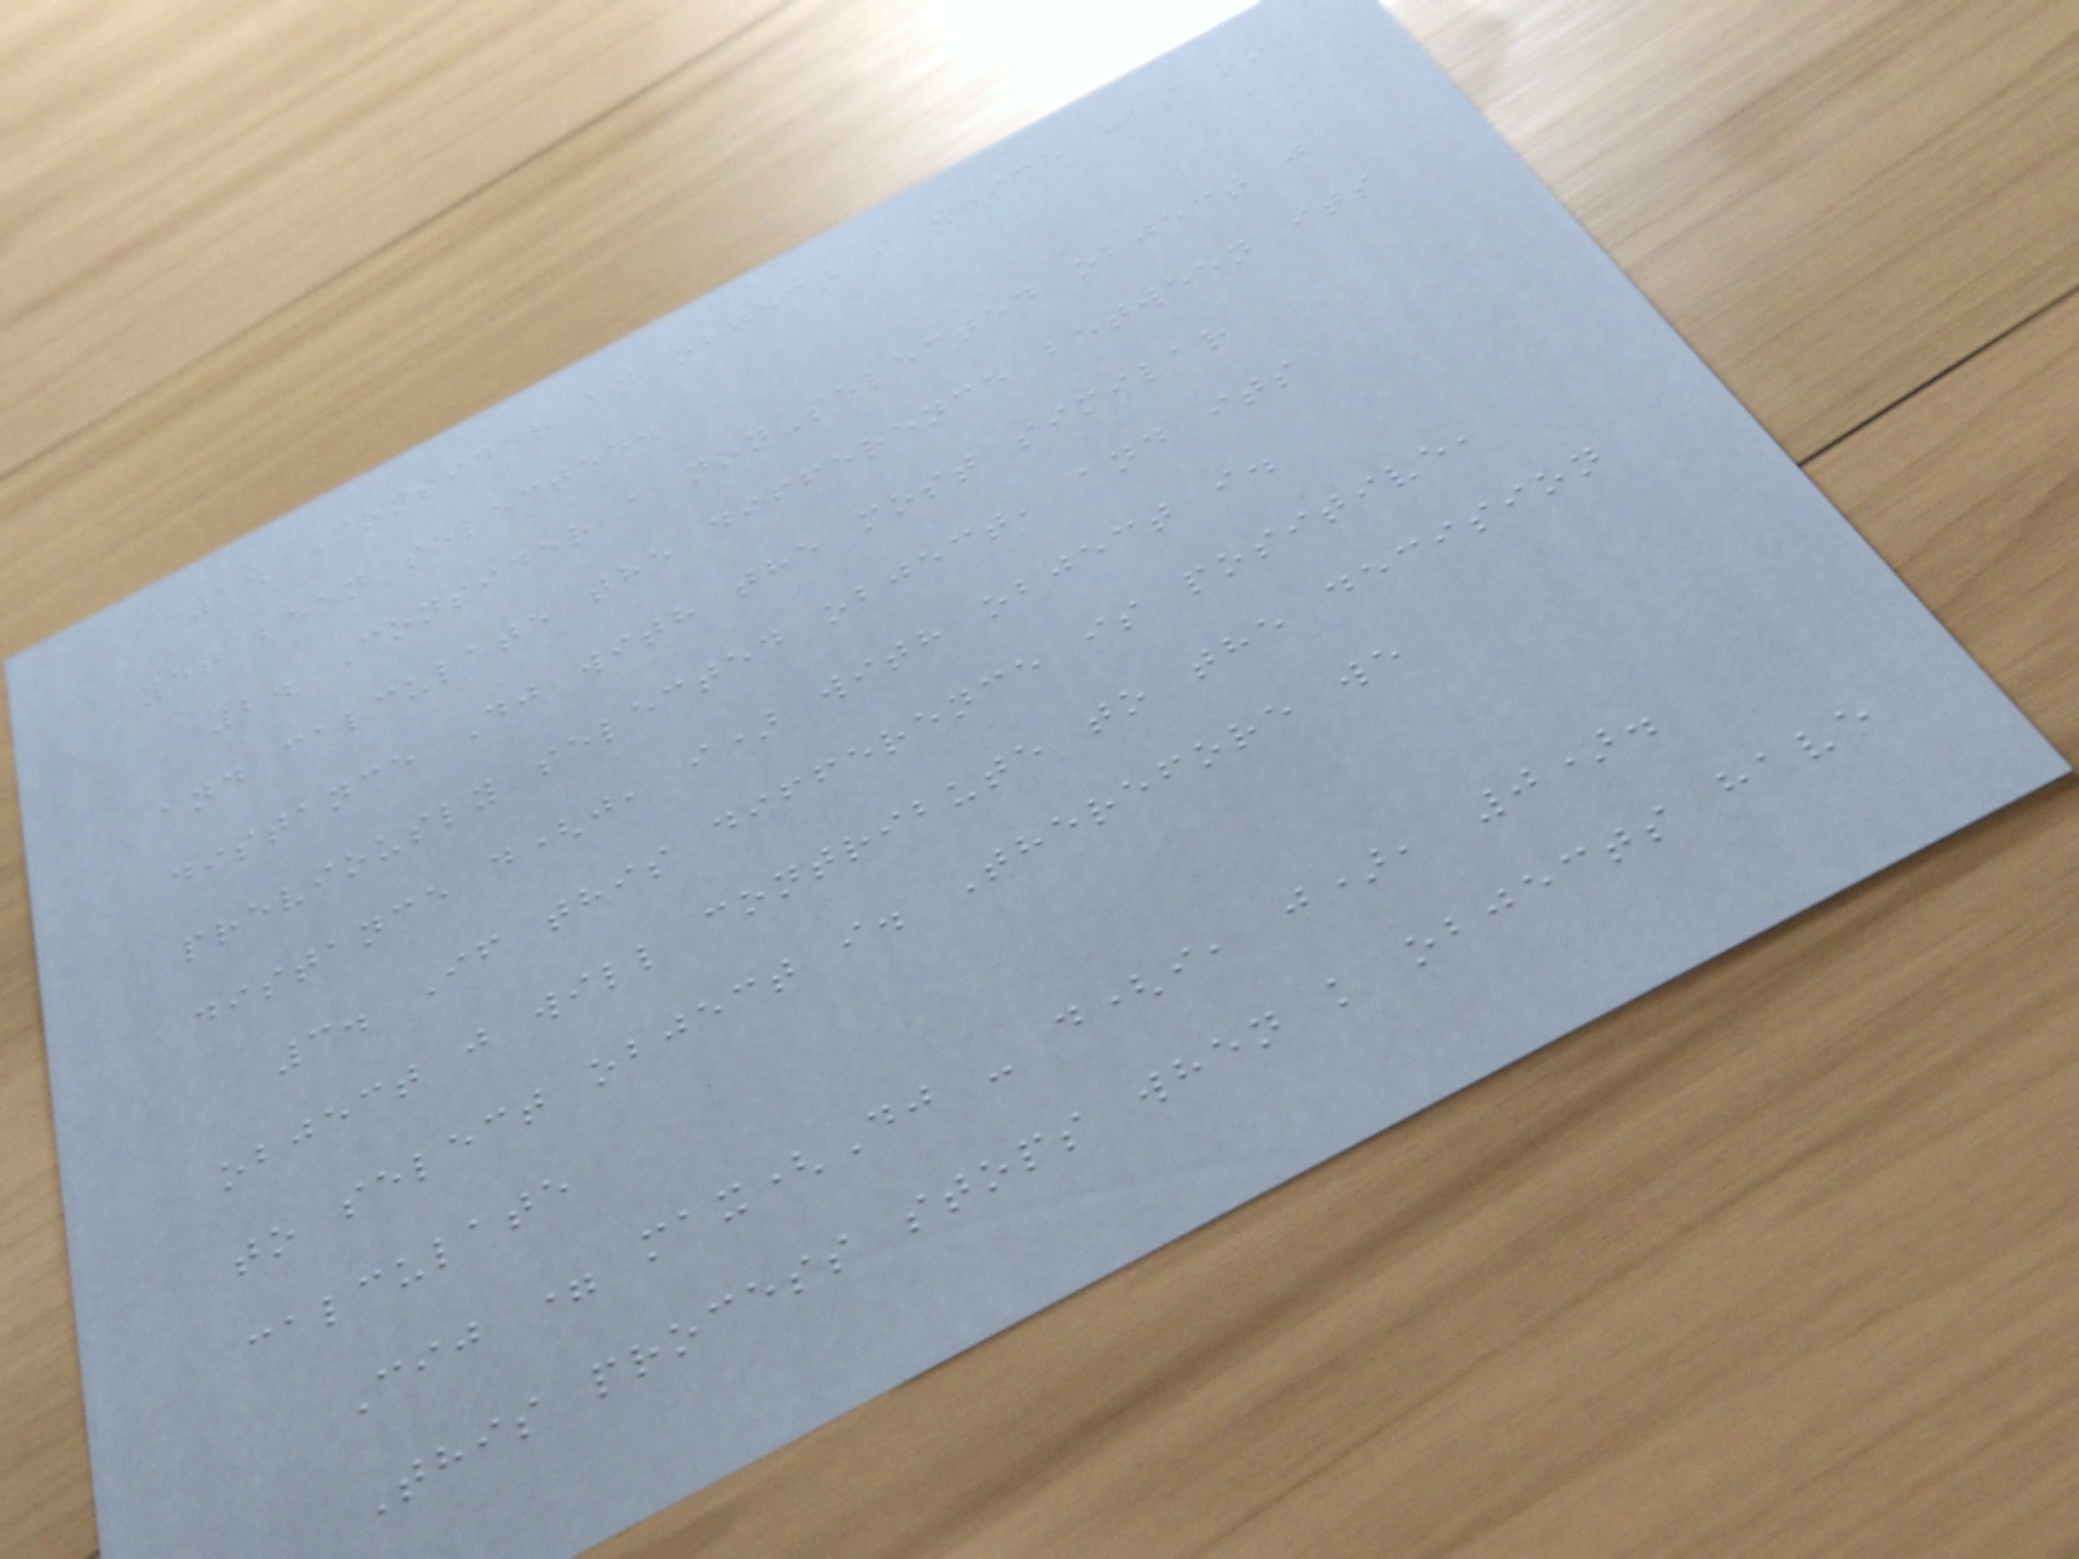1. Consider an object i which has not
yet been selected.
2. Consider a non-selected object j
and calculate the difference between its
distance Dj with the most similar
previously selected object, and its
distance d(j, i) with object i.
3. If this difference is positive,
object j will contribute to the decision
to select object i. Therefore we
calculate
Cij = max(Dj - d(i, j), 0).
This process stops when k objects have
